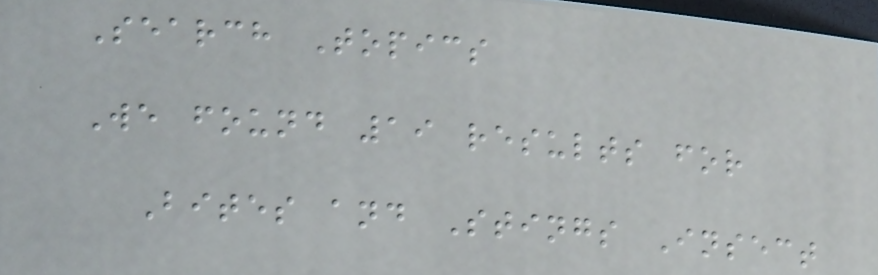Search Topics
We found 19 results for
Bites and Stings Insect
